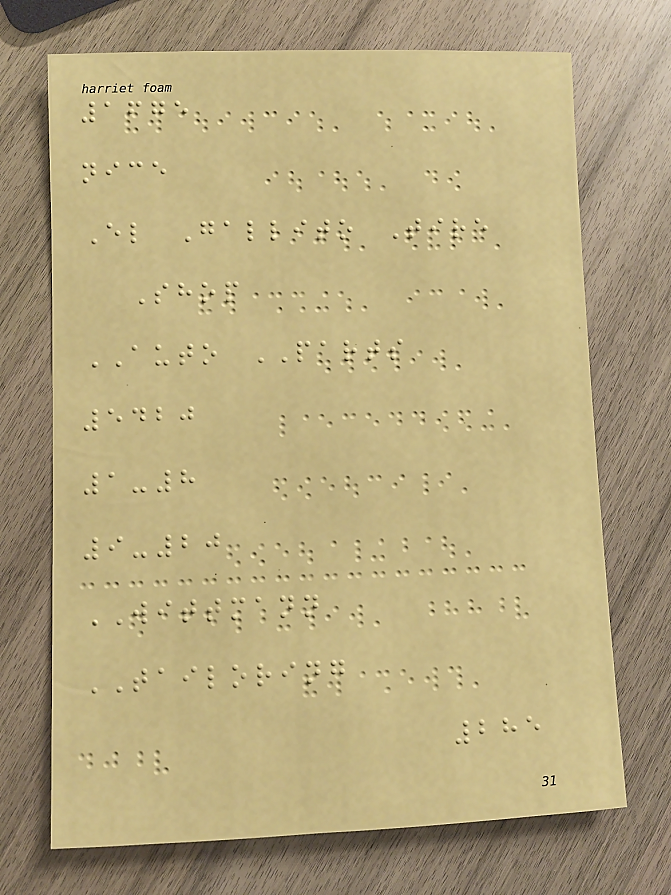1675
nice
El Gallito Tire
Shop
AUTO PARTS
5420
1-8
9-20
WITTMANN
TAILORING
285
